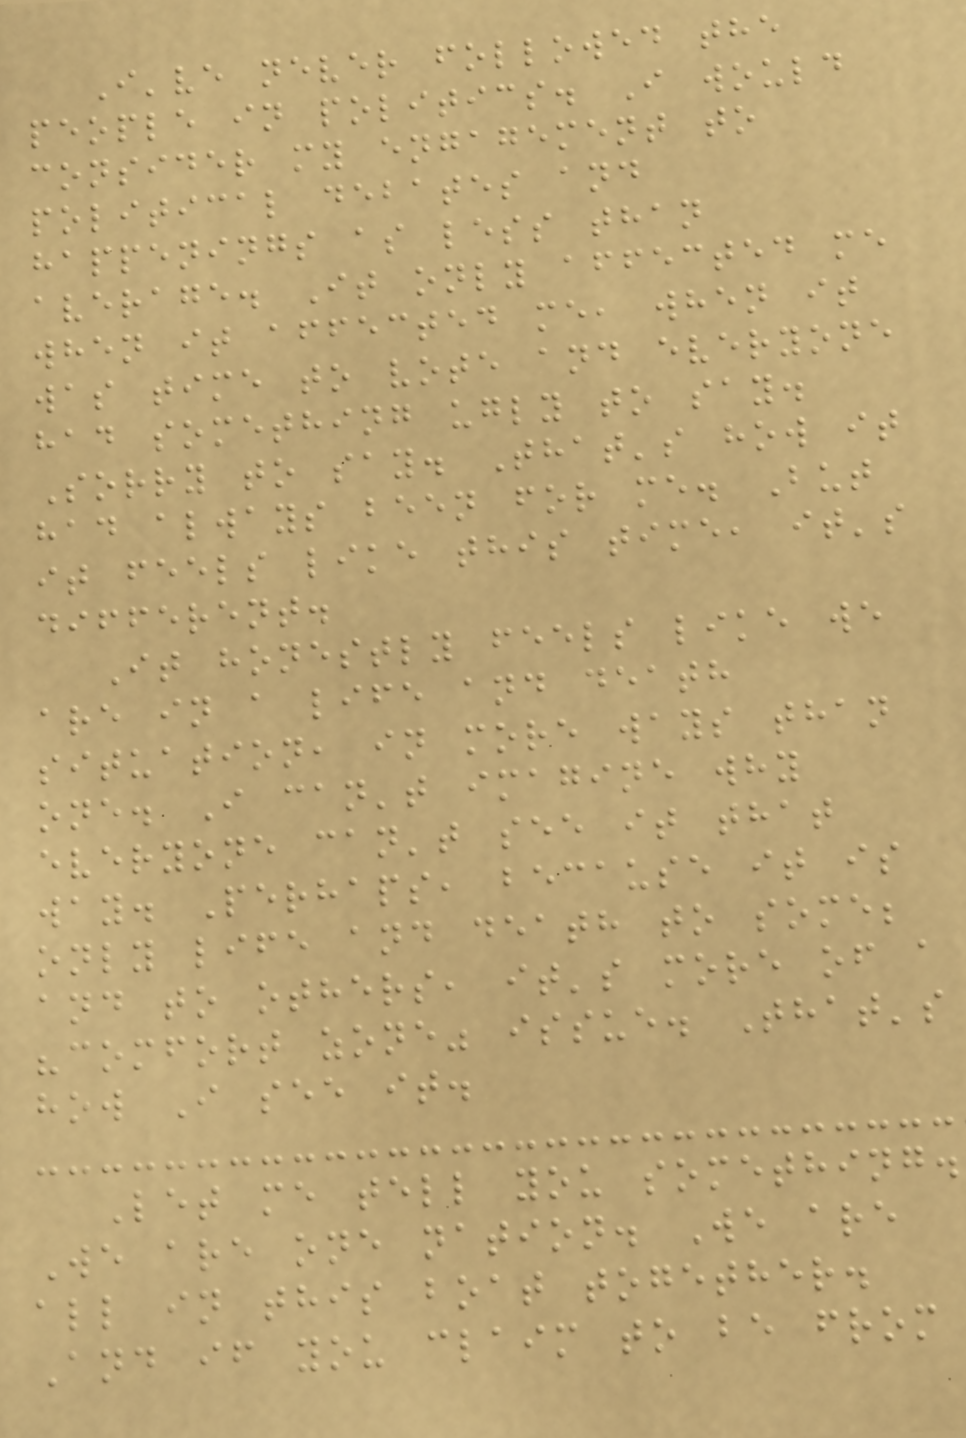I've never followed the
people in politics. I would
consider my engagement to
political debates and
happenings as less than
average. It only affected me
when it affected me, when it
was time to vote and everyone
had something ugly to say.
Sorry to say. That's how it
had always been for me. But
it feels like this time, it's
different.
It honestly feels like we
are in a life and death
situation, in more ways than
one. I can't imagine why
everyone can't see it that
way. Perhaps, because it is
only life and death to some;
and to others, it's more of a
"comfort zone" issue. That's
how I see it.
Let me tell you something.
We are one nation. We are
all in this boat together.
And if you claim to be from
